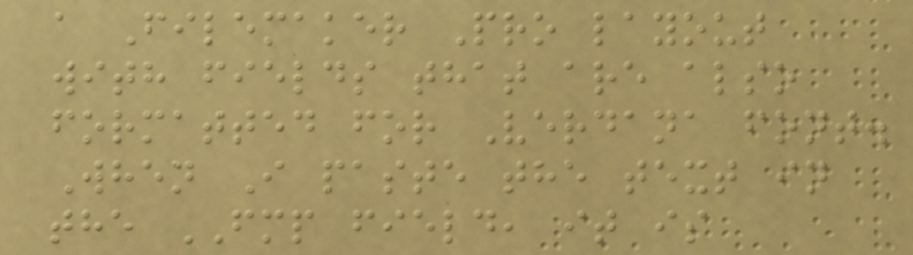a Filemaker Pro layout
with fields that are also
formatted for Verdana font.
When I paste the text in
the FMP field, it is
